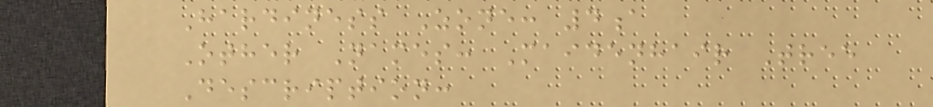Hardiness Zone: 4a
Other Names: Maidenhair Tree
Description:
